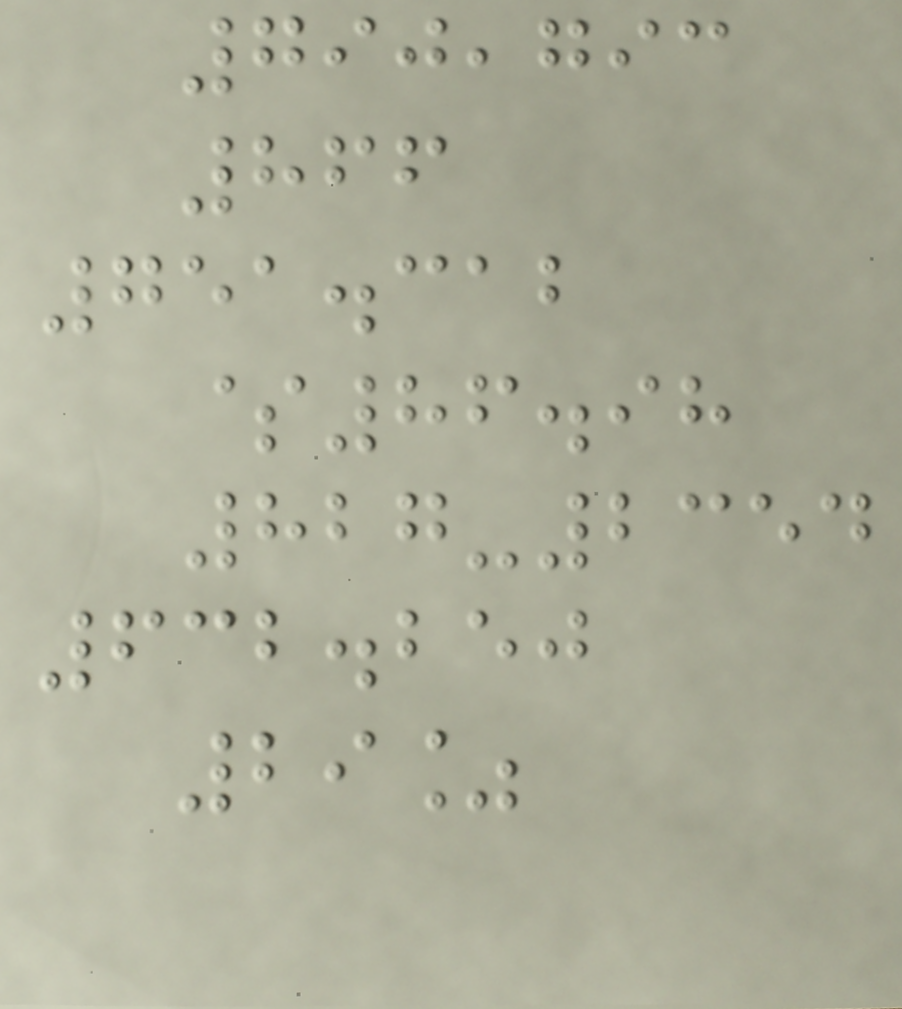790,793
866
751.312
$86.98
827-2354
632.250
29%
